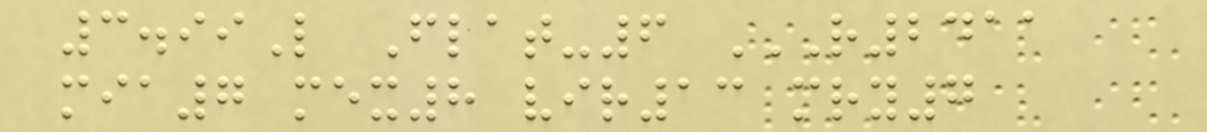3.99L Flat-6 R2411
MIA7 MEX8 VIR13 MRY7
